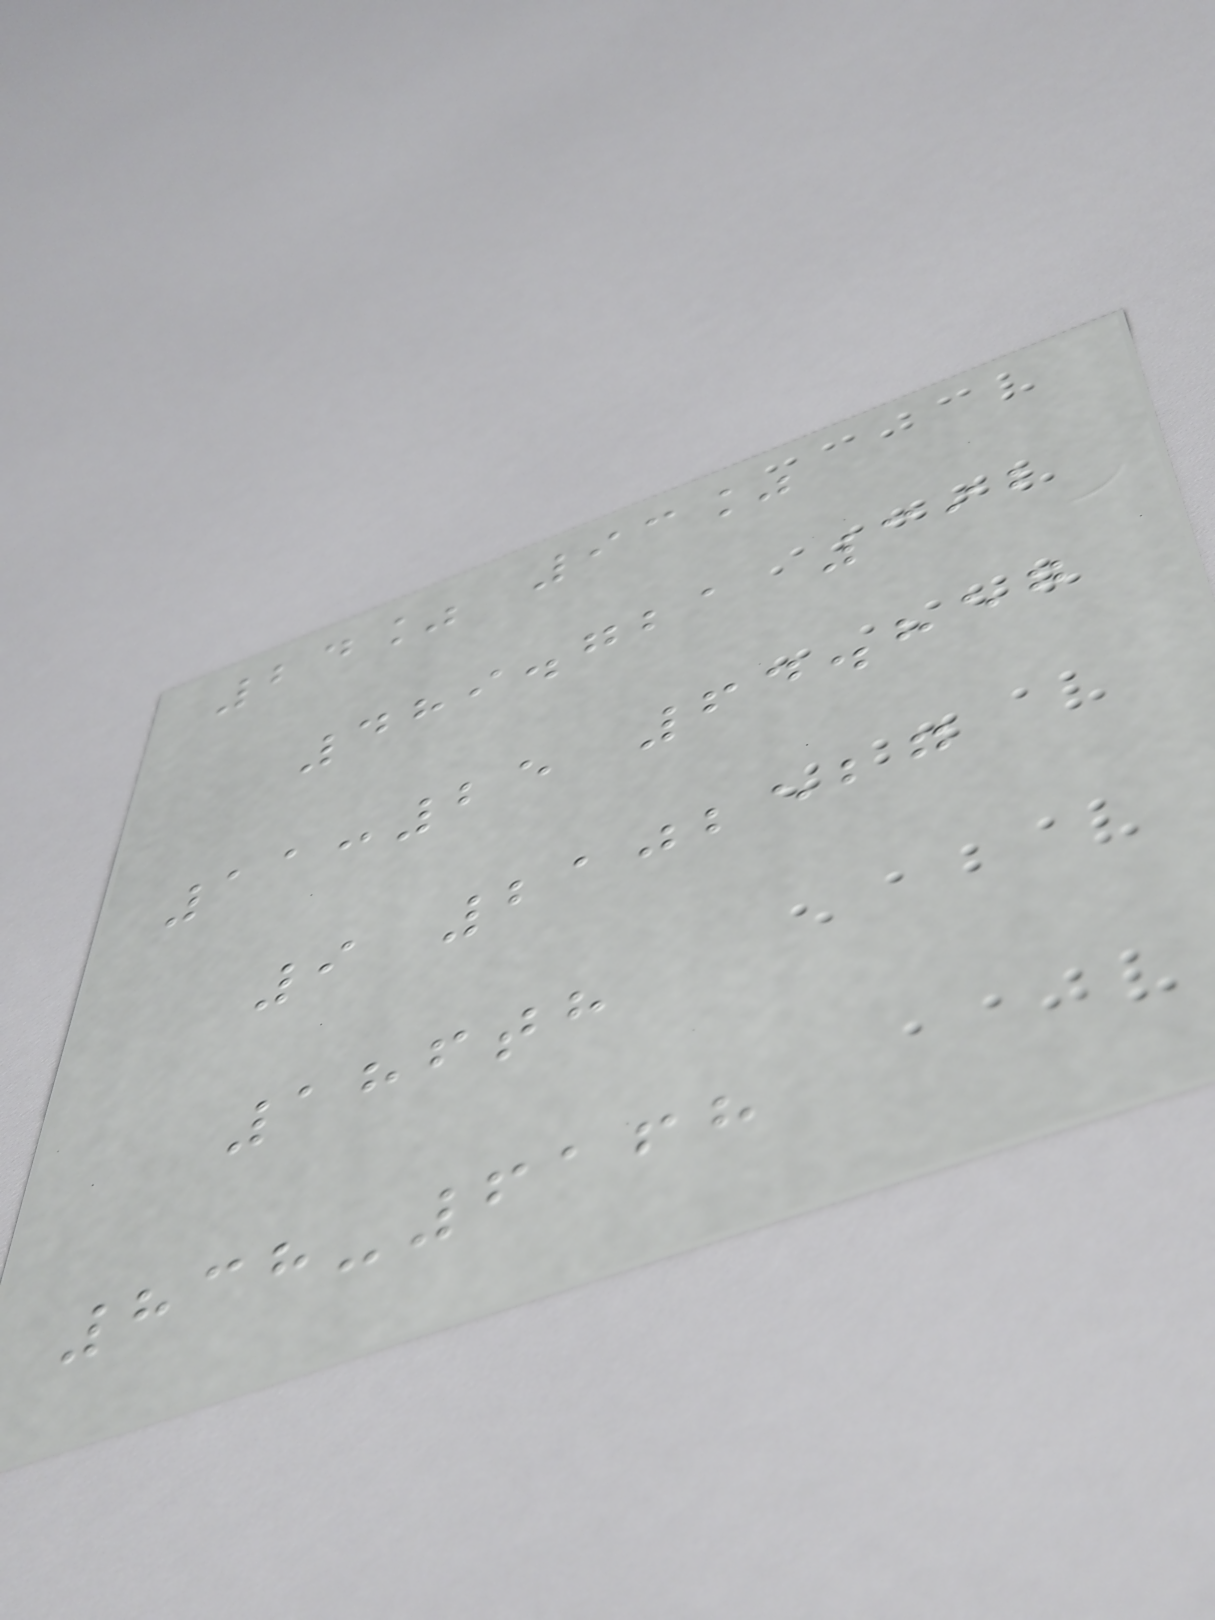24% 93%
489.721 392
11:25 64.857
9 2102527
186th
838-6168
